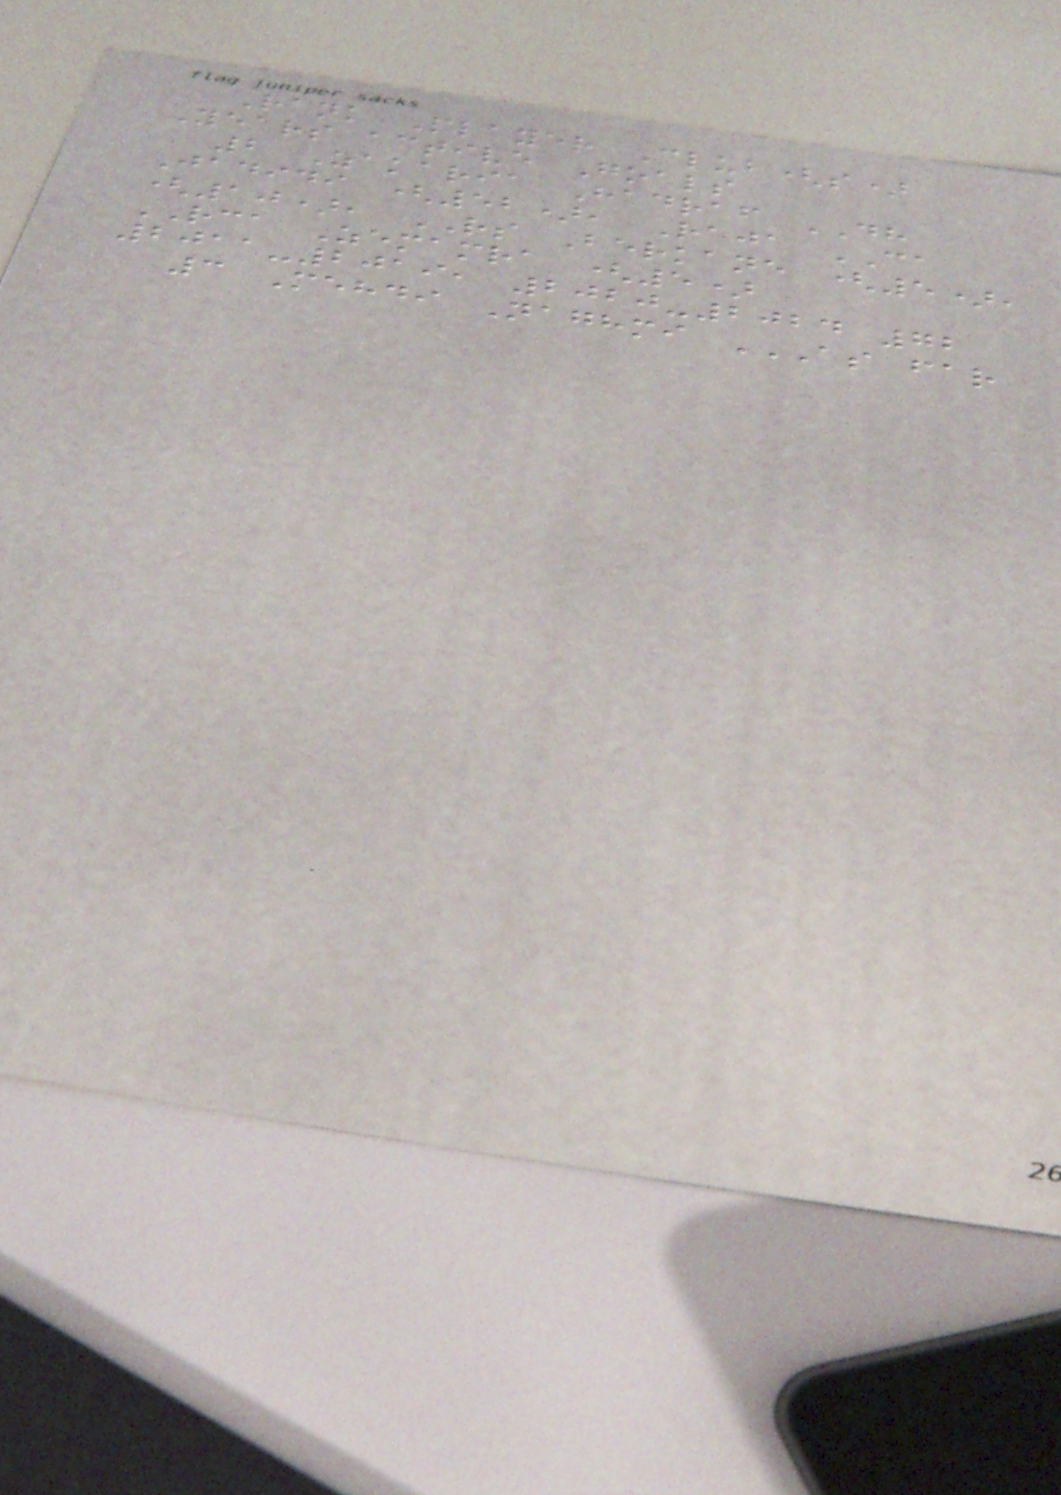Rank Player Club(s)
Years active Goals
2 Zakaria Hadraf DH
Jadidi (52), Raja CA
(10), RS Berkane (5),
RCA Zemamra (5)
2011-2019, 2020-2024 72
3 Mehdi Naghmi AS FAR
